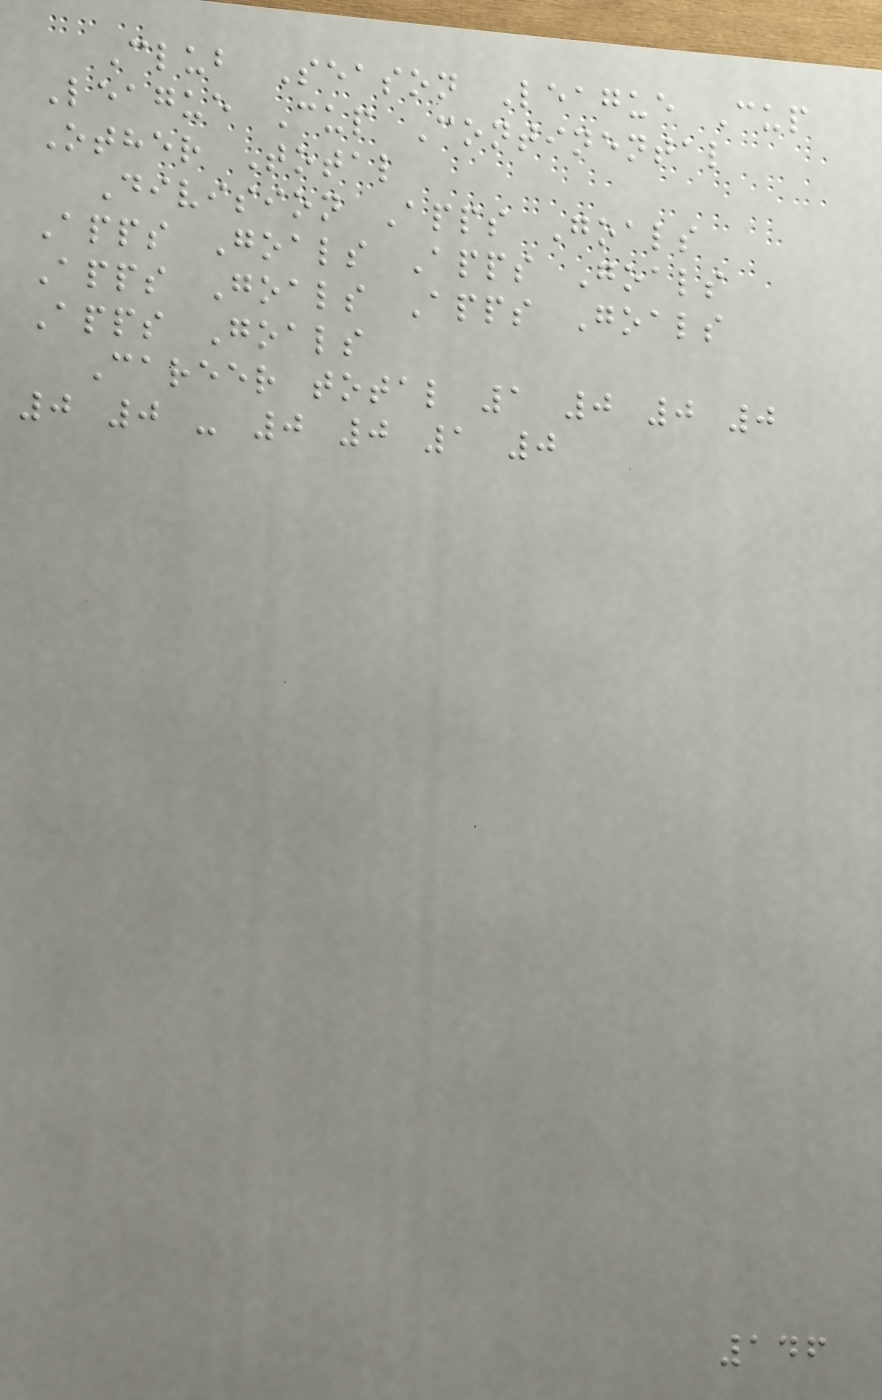Club Season League Cup
League Cup Continental
Other Total
Division Apps Goals
Apps Goals Apps Goals
Apps Goals Apps Goals
Apps Goals
Career total 1 0 0 0
0 0 - 0 0 1 0
146
